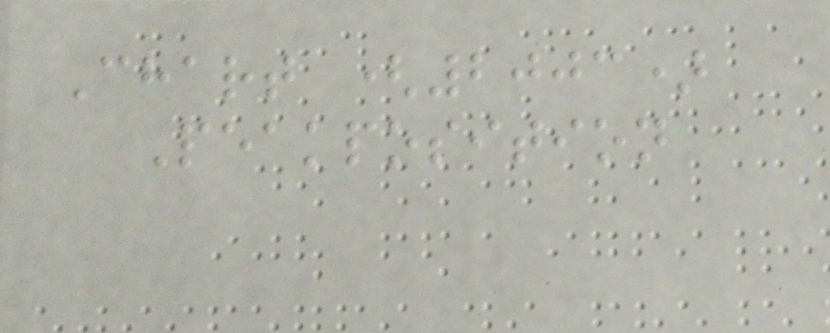Chart (2003)
Peakposition
